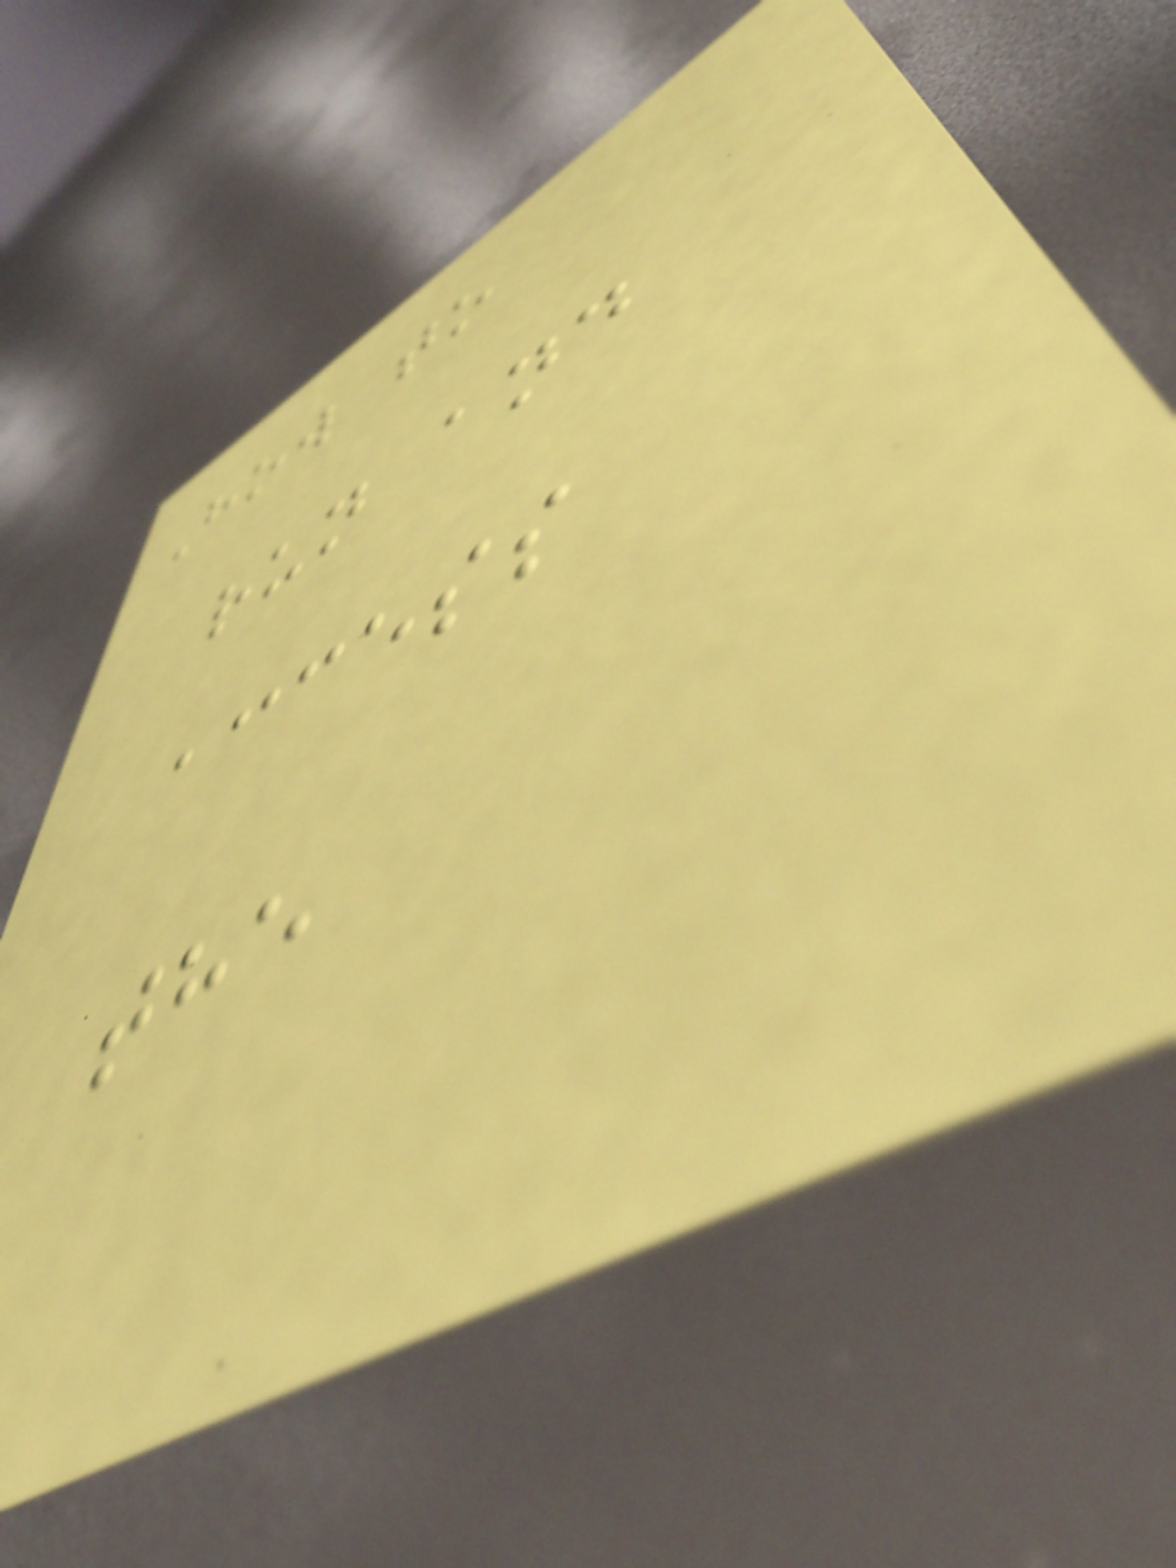How to
run and
access
the
